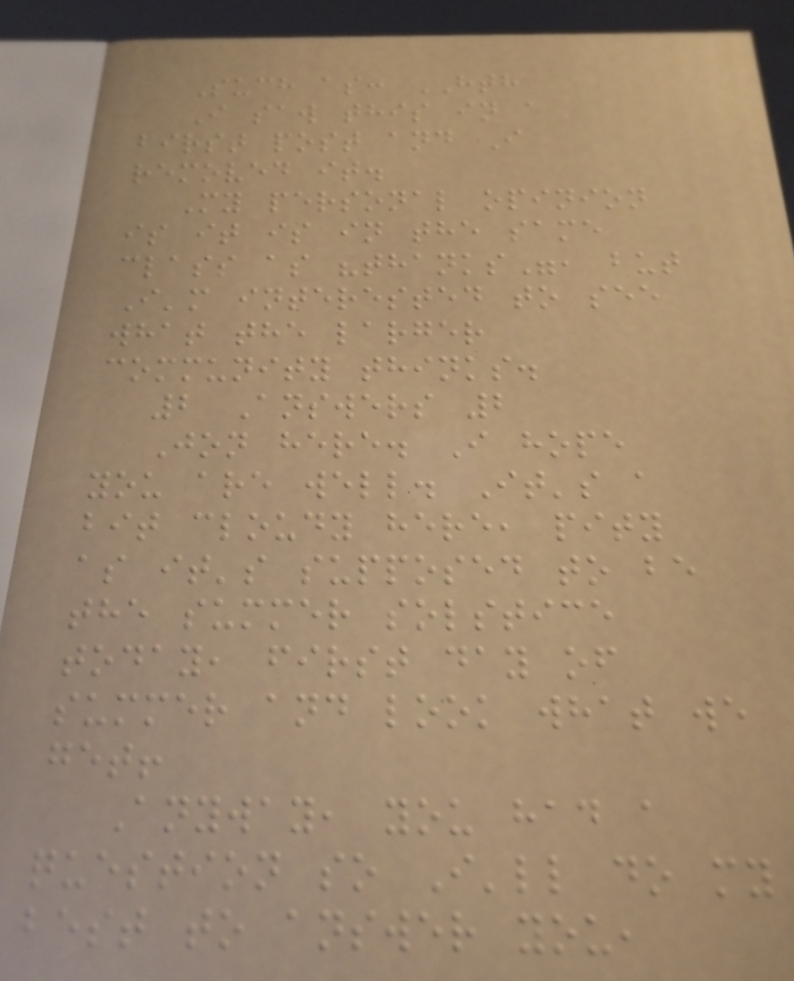Such as: HTH
I saw this in a
first post and I
removed it.
My personal opinion
is it is in the same
class as "thanks", but
I'm interested to see
what the larger
community thinks.
2 Answers 2
Jon here. I hope
you are well. It's a
bit cloudy here, pity
as it's supposed to be
the summer solstice
today, first day of
summer and look what we
get!
Anyway, you had a
question so I'll do my
best to answer you,
